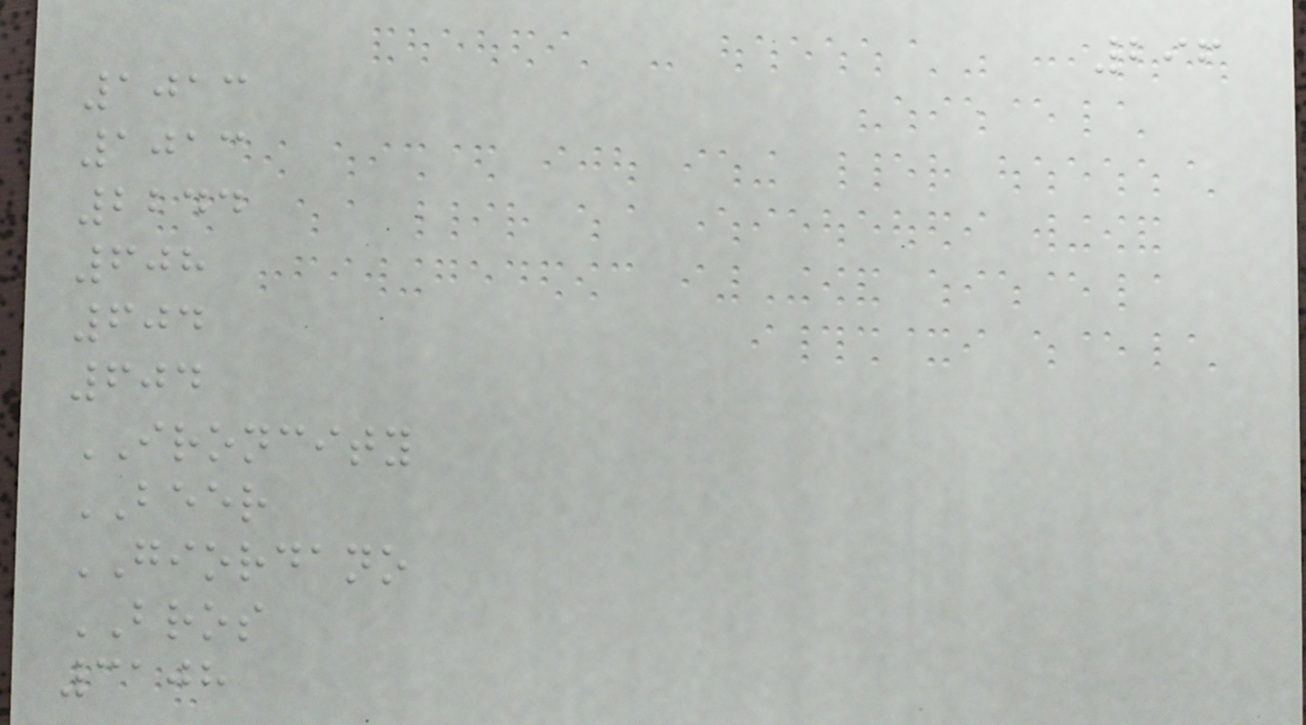296
1013
1013
2244
608
604
604
IRONCITY
BEER
GIORDANO
BROS
3108
